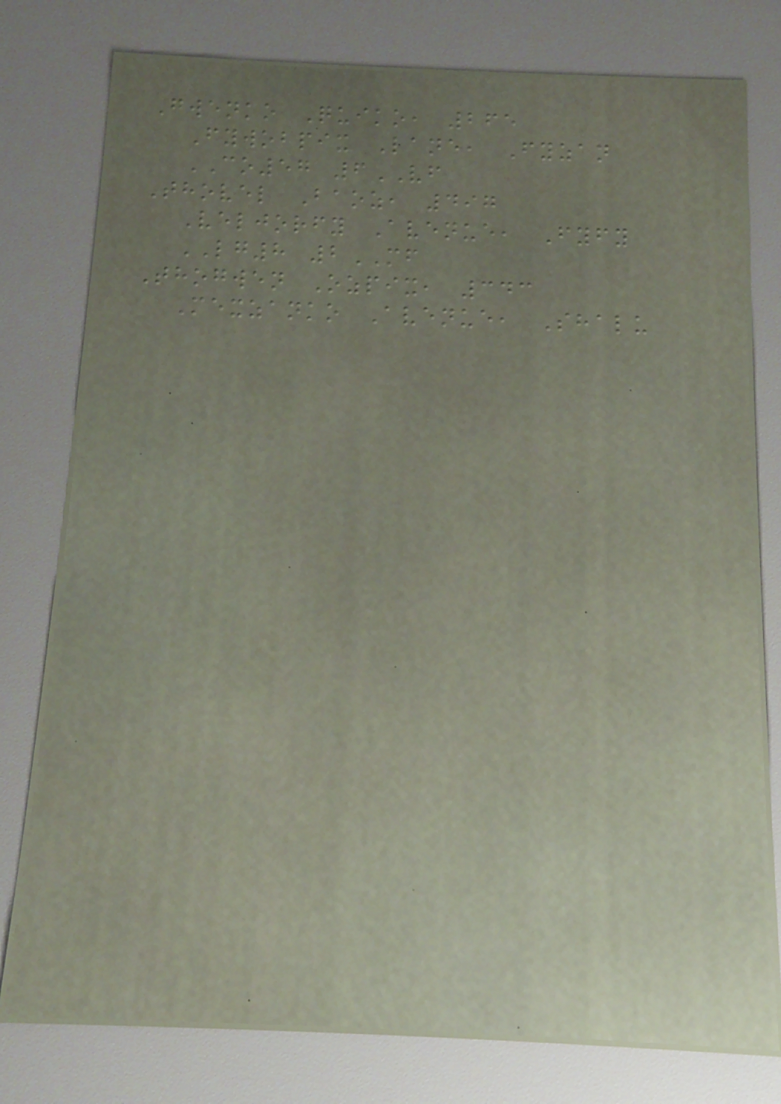Gwenko Quiko, 265
Fywobpix Lane, Fyzan
CO57 6VF
Thovel Baoz, 497
Veljorfy Avenue, Fyfy
LG8 2MF
Thogwen Ozpix, 343
Mexzanko Avenue, Shalu
